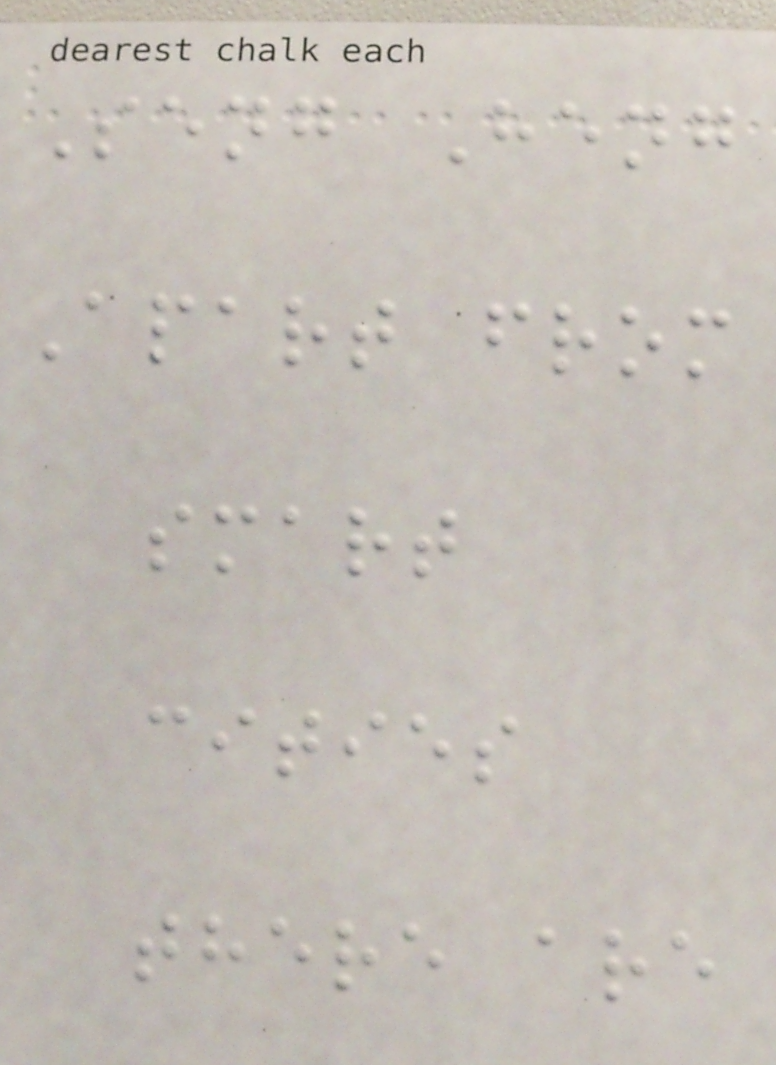Seng Heng
Apart from
smart
cities
there are
